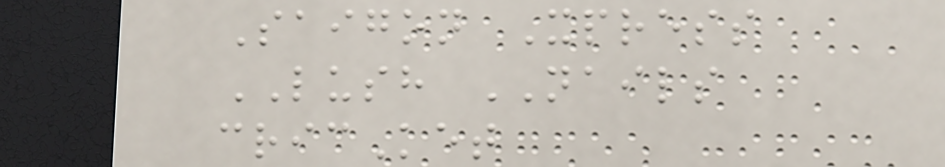Saigon Xpress
LUSH NAILS
cricKet
